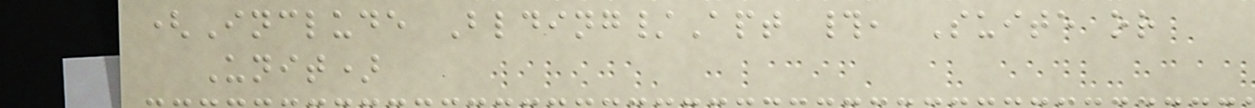(Include Blding/Apt #, Suite or
Unit)
